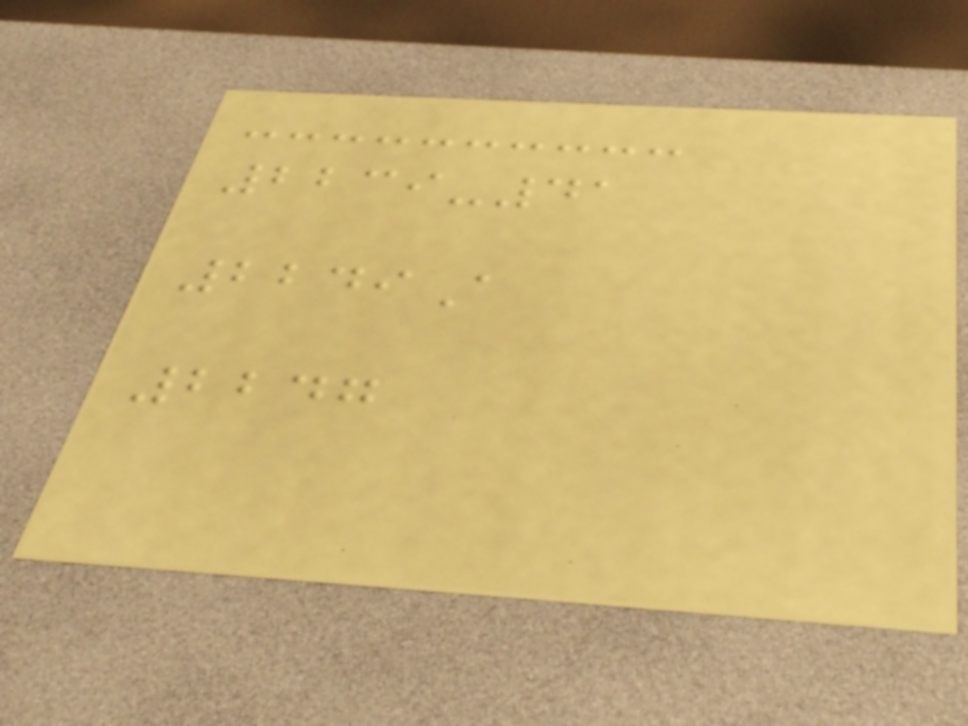2239-41
2249A
2247
